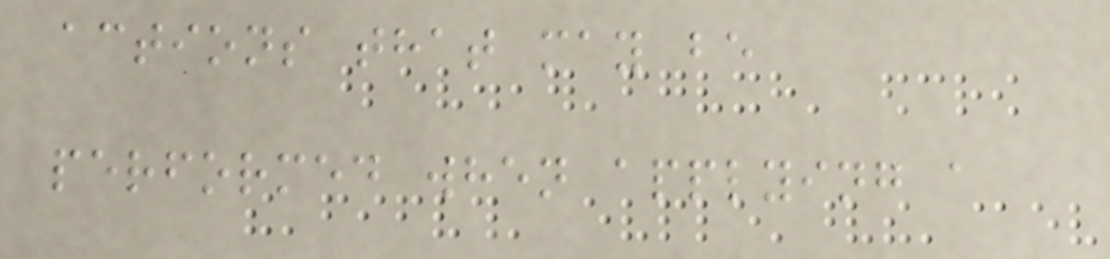actions that may be
performed when applying a
